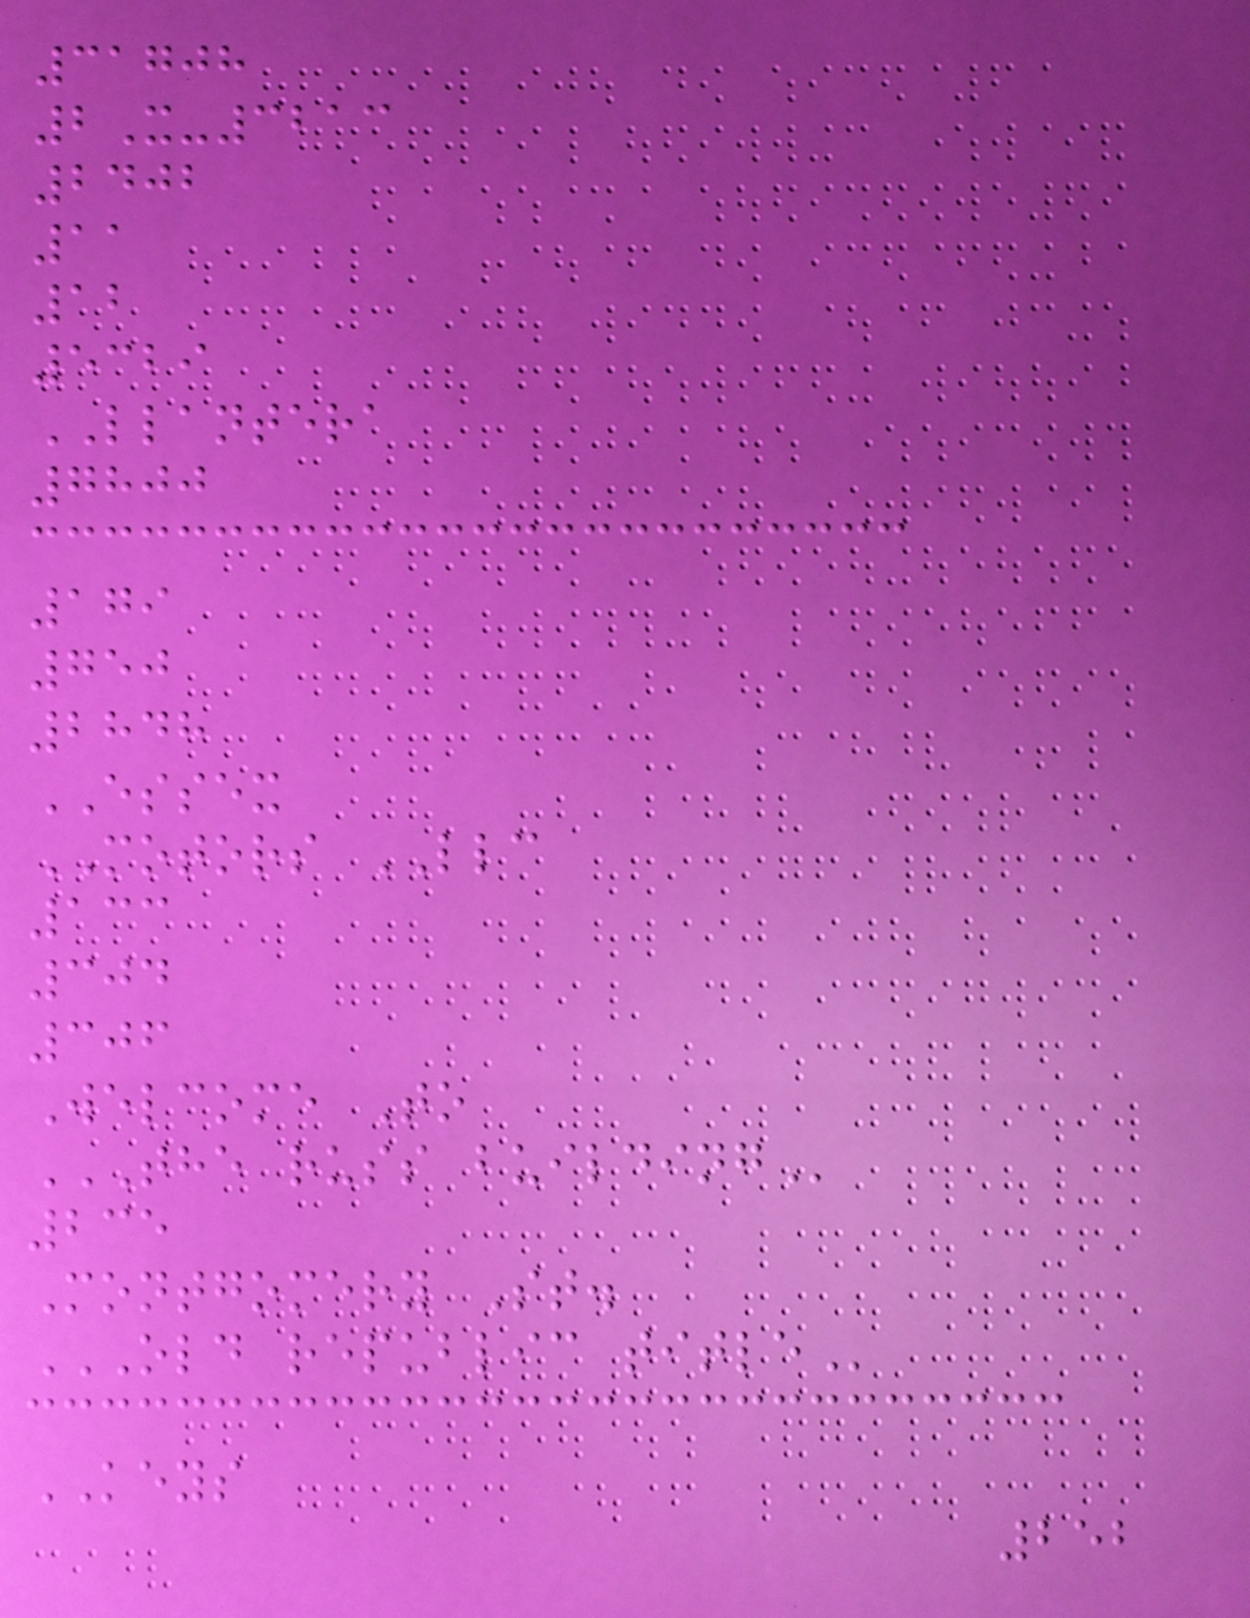31708
2X-3213
2402
11
12
5329
LLANTERA
7800
179
750
2848
ESSEX
MOTORS LLC
133
304
306
Welcome To
THE RUSS BUILDING
235
Montgomery St.
OLD REPUBLIC TITLE
KEYS
252
